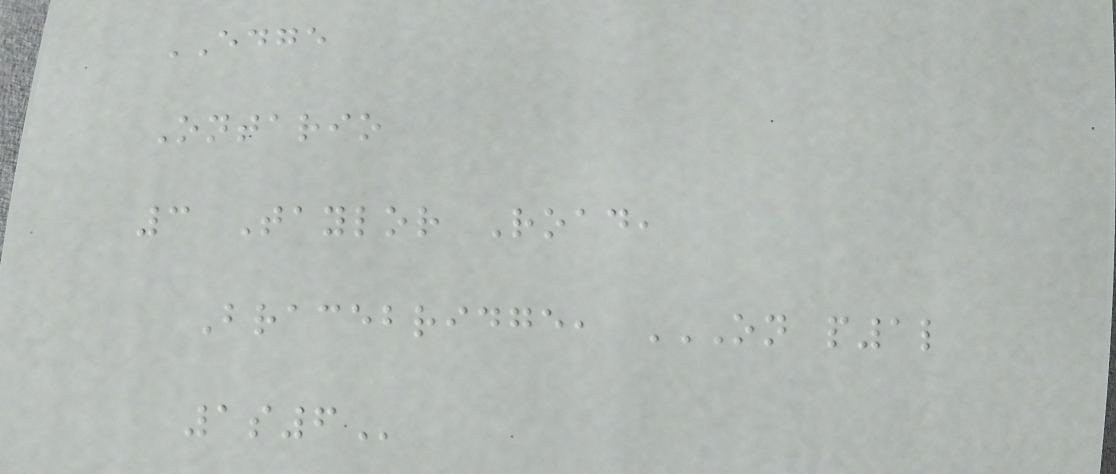EDGE
Ontario
3 Taylor Road,
Bracebridge, ON P1L
1S6
